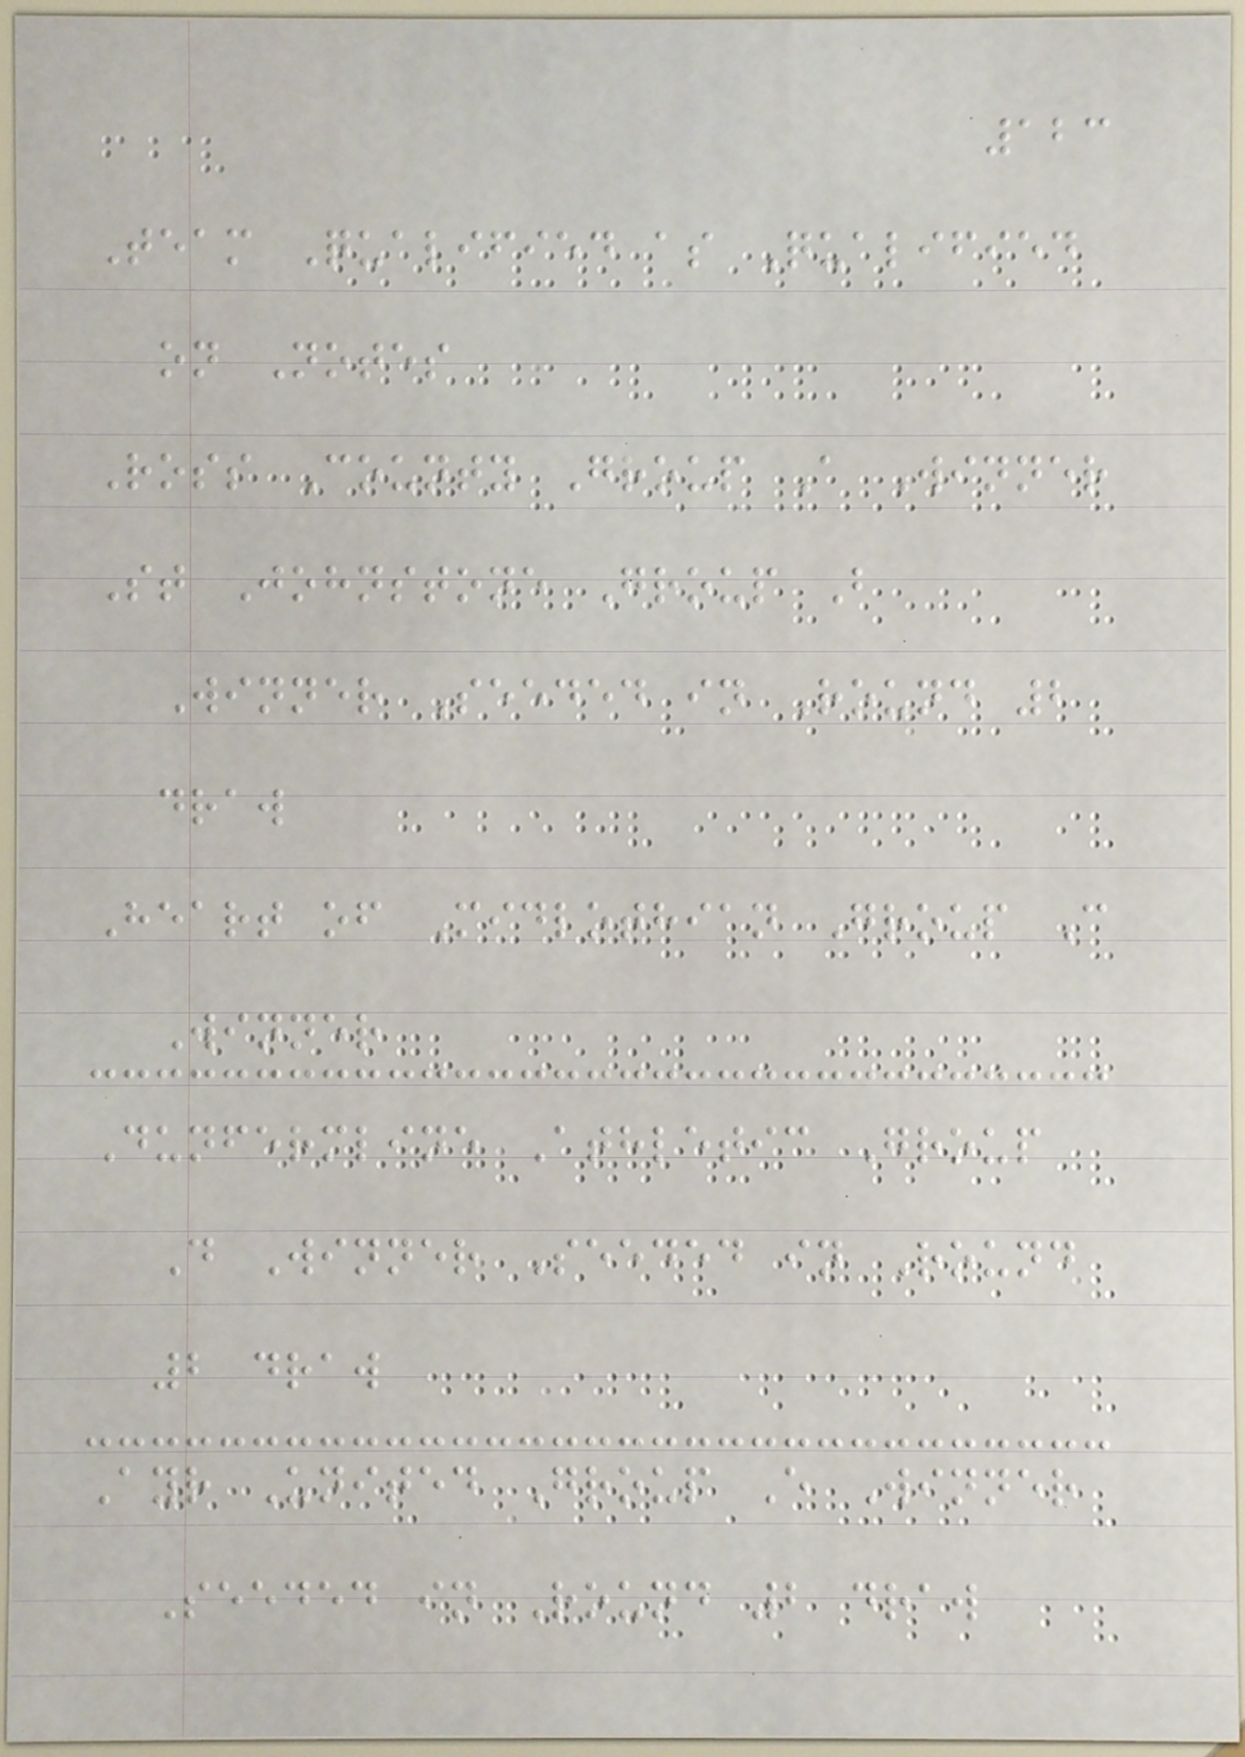123
Team Qualified as Qualified
on Notes
Ross County Group A Winner
St Johnstone Group B
Winner Seeded in Round 2
draw
Heart of Midlothian Group C
Winner
Dunfermline Athletic Group
D Winner Seeded in Round
2 draw
Ayr United Group E Winner
Seeded in Round 2 draw
